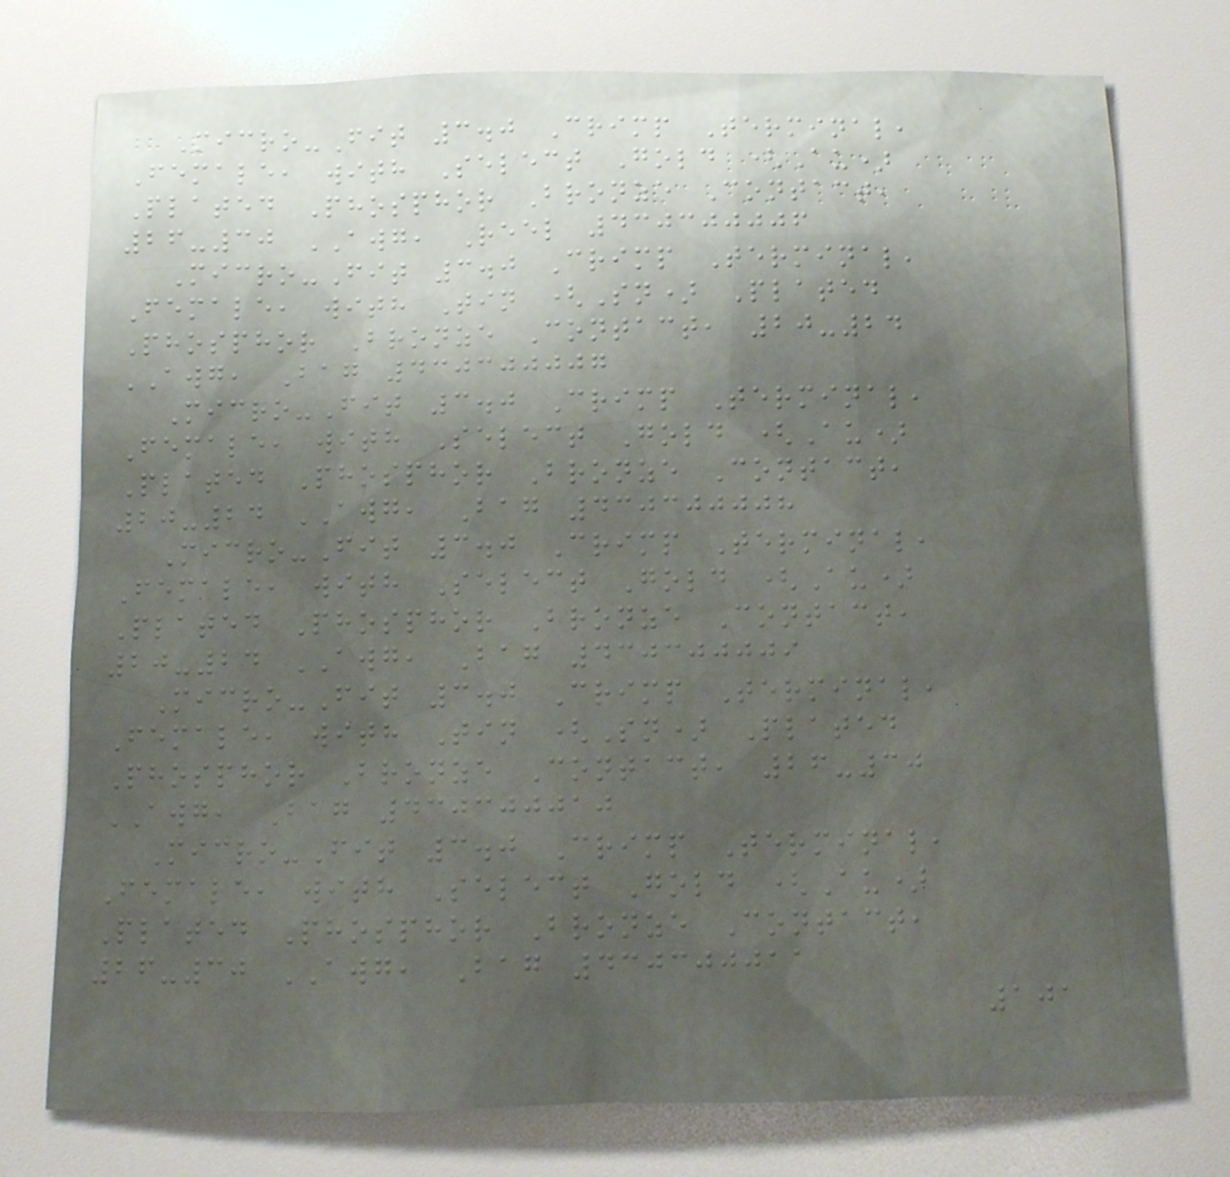Micro-Fit 3.0 Crimp Terminal,
Female, with Select Gold (Au)
Plated Phosphor Bronze Contact,
26-30 AWG, Reel 430300006
Micro-Fit 3.0 Crimp Terminal,
Female, with Tin (Sn) Plated
Phosphor Bronze Contact, 20-24
AWG, Bag 430300007
Micro-Fit 3.0 Crimp Terminal,
Female, with Select Gold (Au)
Plated Phosphor Bronze Contact,
20-24 AWG, Bag 430300008
Micro-Fit 3.0 Crimp Terminal,
Female, with Select Gold (Au)
Plated Phosphor Bronze Contact,
20-24 AWG, Bag 430300009
Micro-Fit 3.0 Crimp Terminal,
Female, with Tin (Sn) Plated
Phosphor Bronze Contact, 26-30
AWG, Bag 430300010
Micro-Fit 3.0 Crimp Terminal,
Female, with Select Gold (Au)
Plated Phosphor Bronze Contact,
26-30 AWG, Bag 430300011
101
